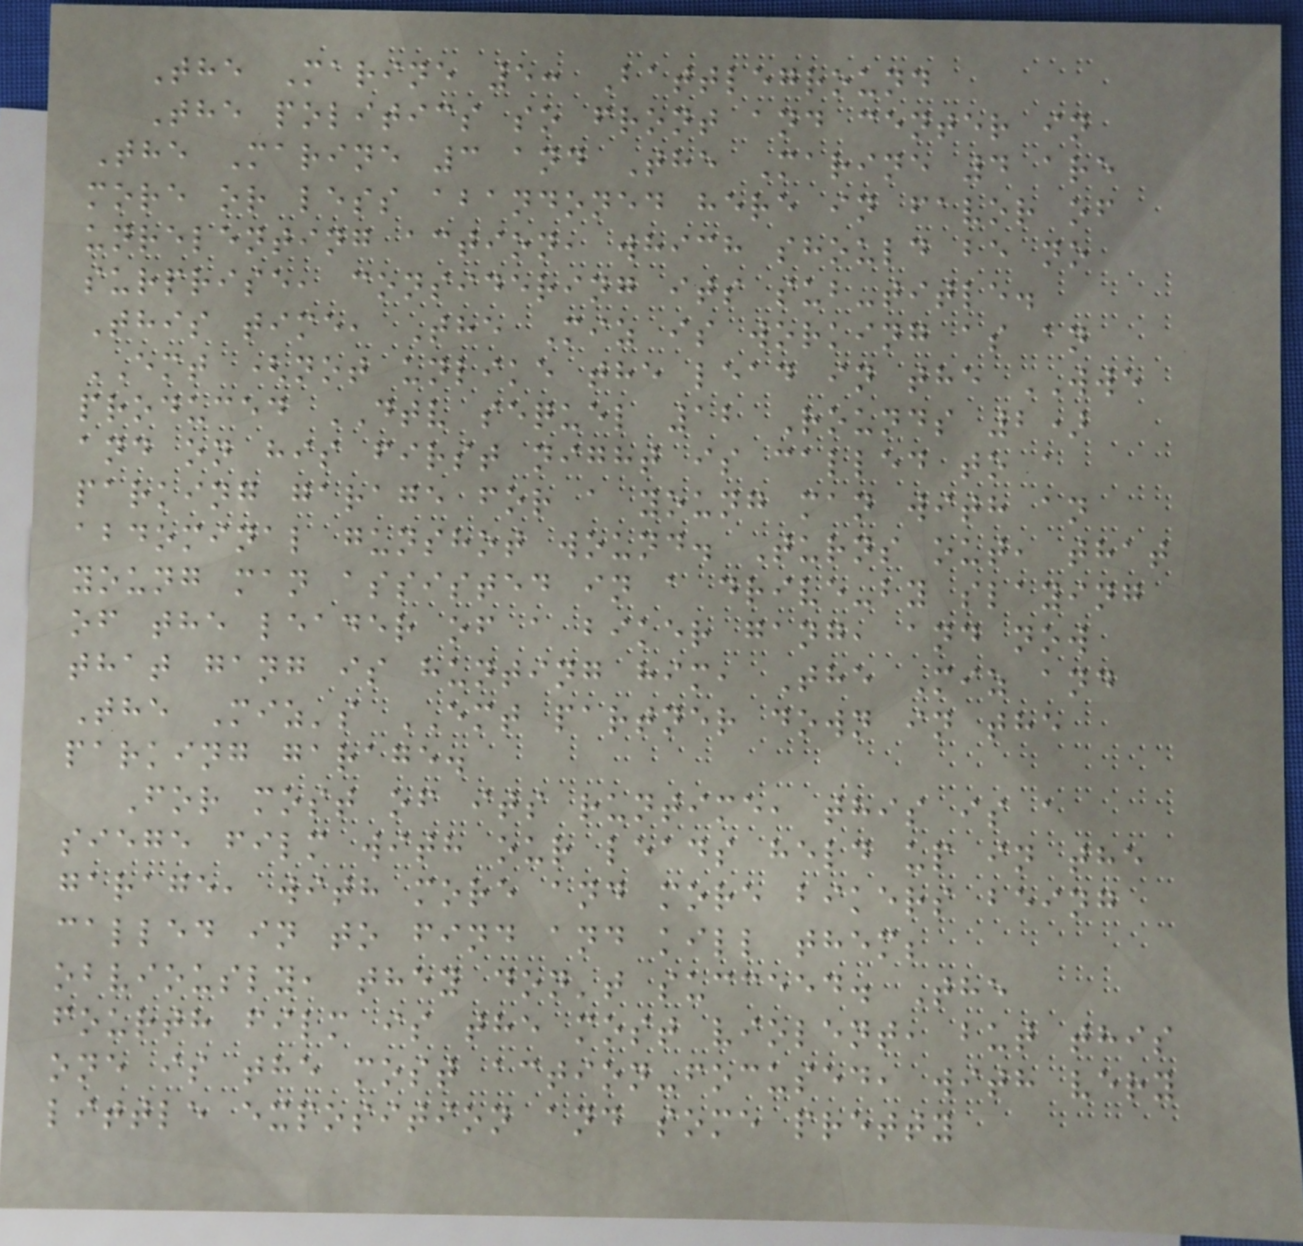The Marine 5: Battleground
The politics so front and center in
The Marine 3 and The Marine 4 are
more or less abandoned here in favor of
unrelenting action, which should be no
surprise, considering its sub-title.
This time, The Miz is working as an
EMT (not unlike the lead in the WWE
produced DTV sequel 12 Rounds 2)
and on his first night is called to a
parking garage for a young man with an
abdominal gunshot wound. Turns out, that
young man assisted in a drive-by slaying
of the leader of a biker gang, and now
that gang is hunting him, The Miz and
The Miz's EMT partner down in the
parking garage.
For most of its runtime, this is a
siege film with our leads held up in the
garage, with more and more bikers being
called in to find and kill them;
obviously, they don't succeed. The
fourth film is the most violent, but this
one is the most action-focused, with very
little exposition and some pretty
